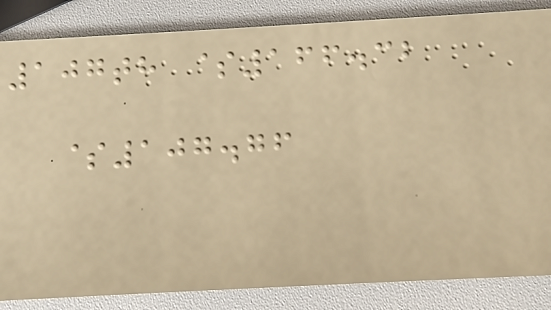107th $166.32
$107.76
